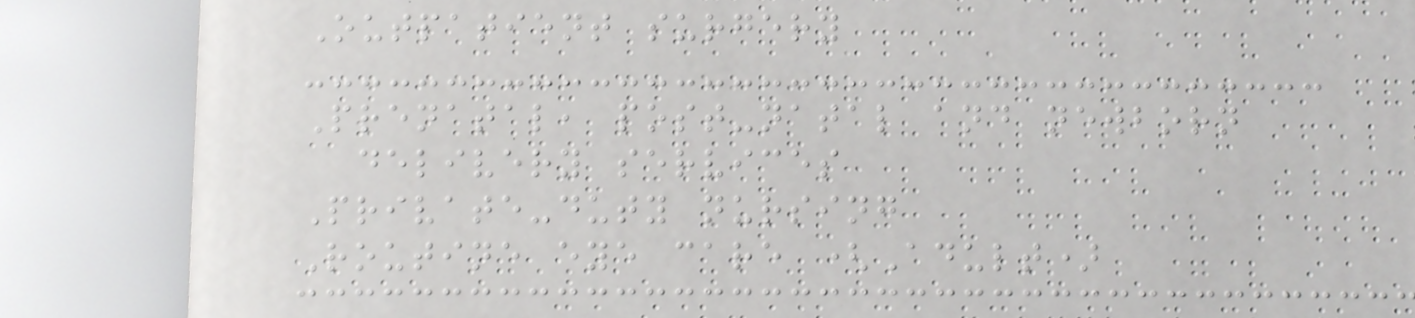Outpatient surgery
Prenatal, post-natal and newborn
delivery services
Private-duty nursing
Routine eye care (Adult)
